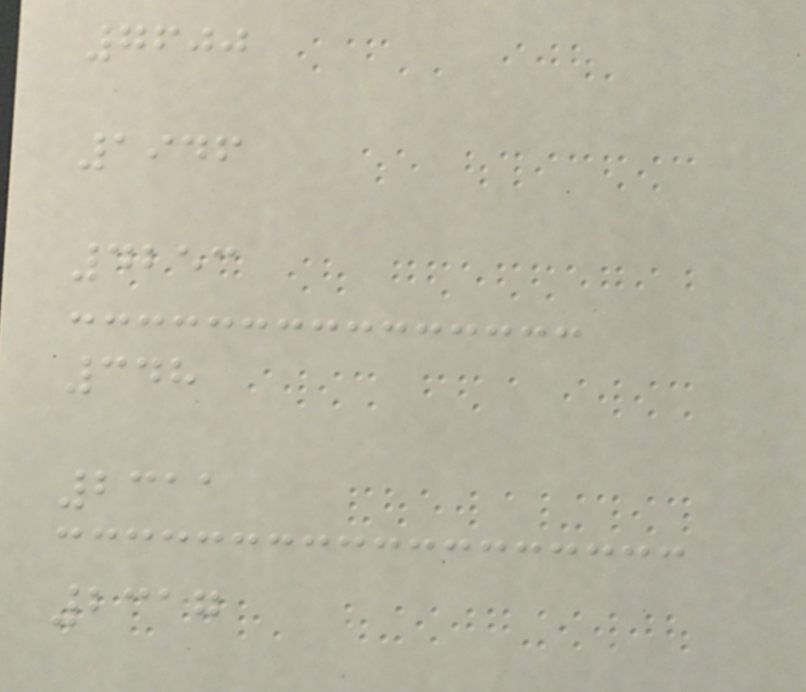7600
1946
4253
348
2311
2317
